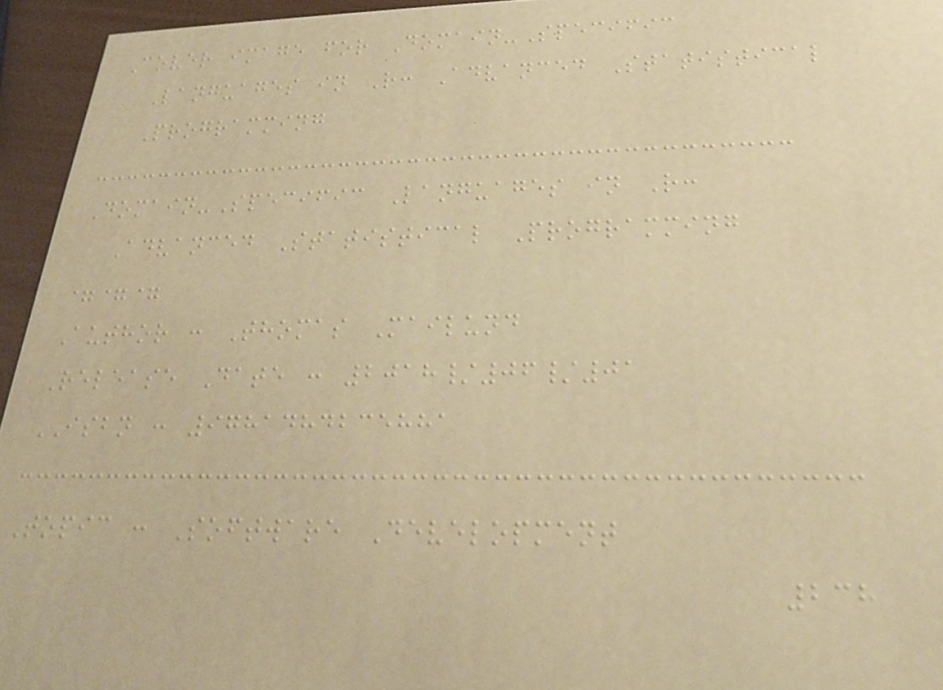Cover image for Domain-Specific
Languages in R: Advanced Statistical
Programming
Domain-Specific Languages in R:
Advanced Statistical Programming
===
Author : Thomas Mailund
Release Date : 2018/06/01
ISBN : 9781484235881
Topic : Software Development
238
